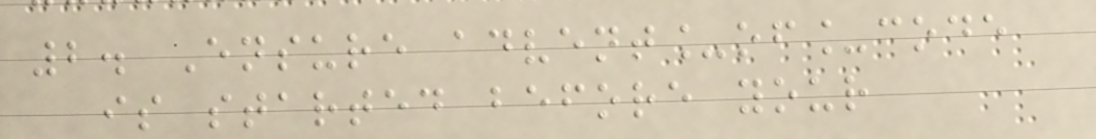2. Ensure advent_of_code
is started before your
